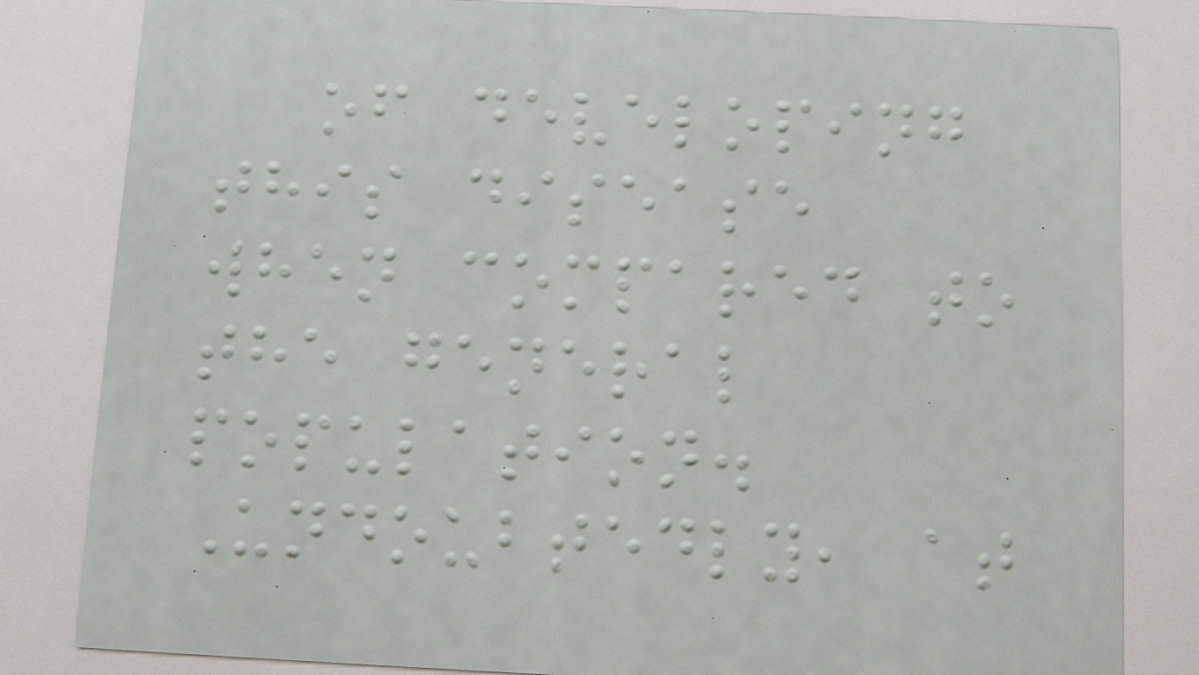of developing
this disease
when compared to
the general
population.
Undoubtedly, at
